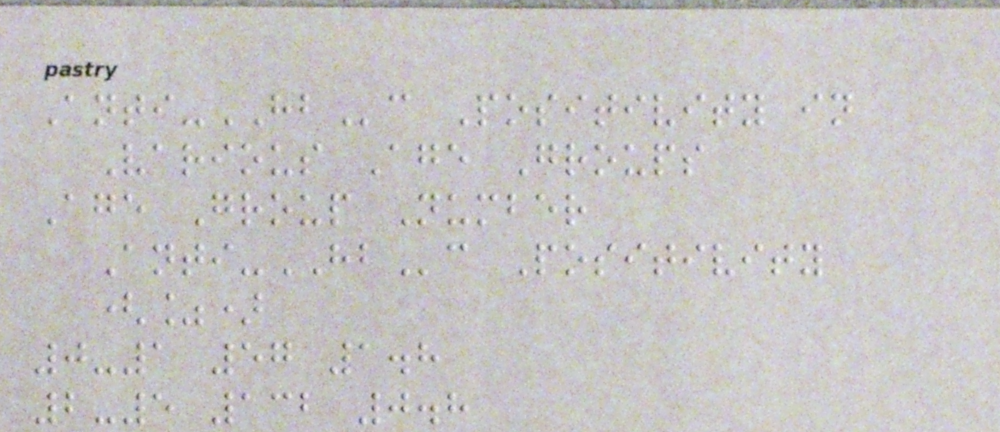Anti-HBc Positivity in
Various Age Groups
Age Group Number
Anti-HBc Positivity
(%)
0-1 57 1.8
2-5 132 0.8
